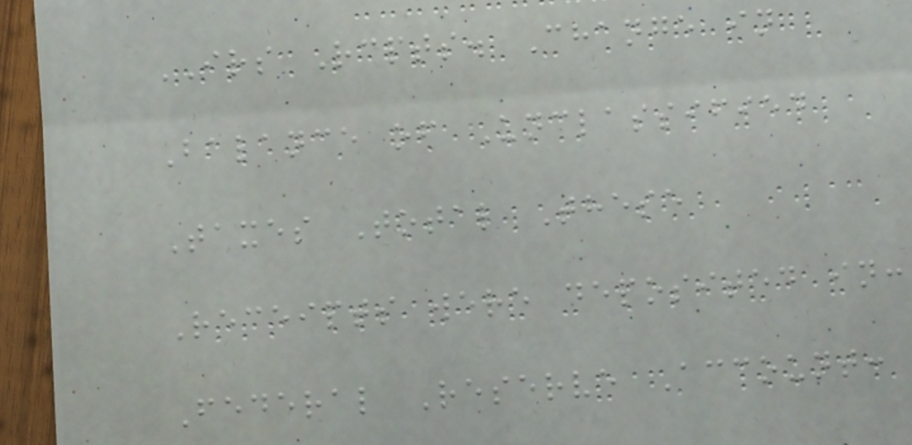IRS Rcpts. Change in
Balance of Unclassified
Taxes Total These
Receipts were deposited in:
Federal Reserve Account:
